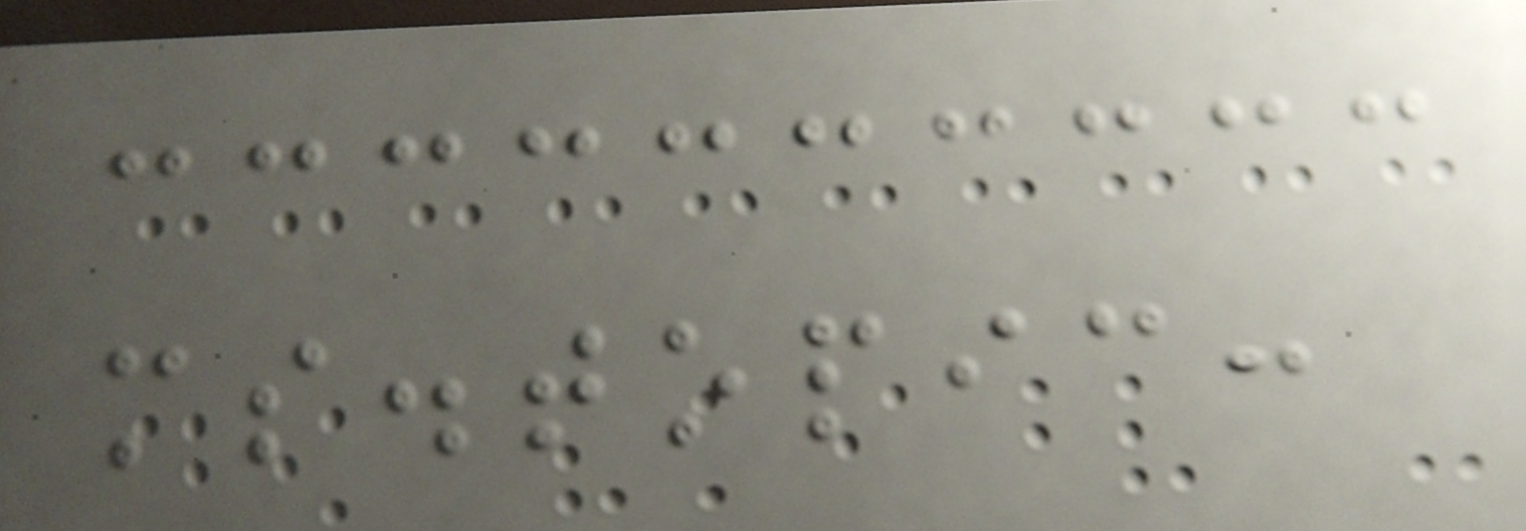ms.topic:
